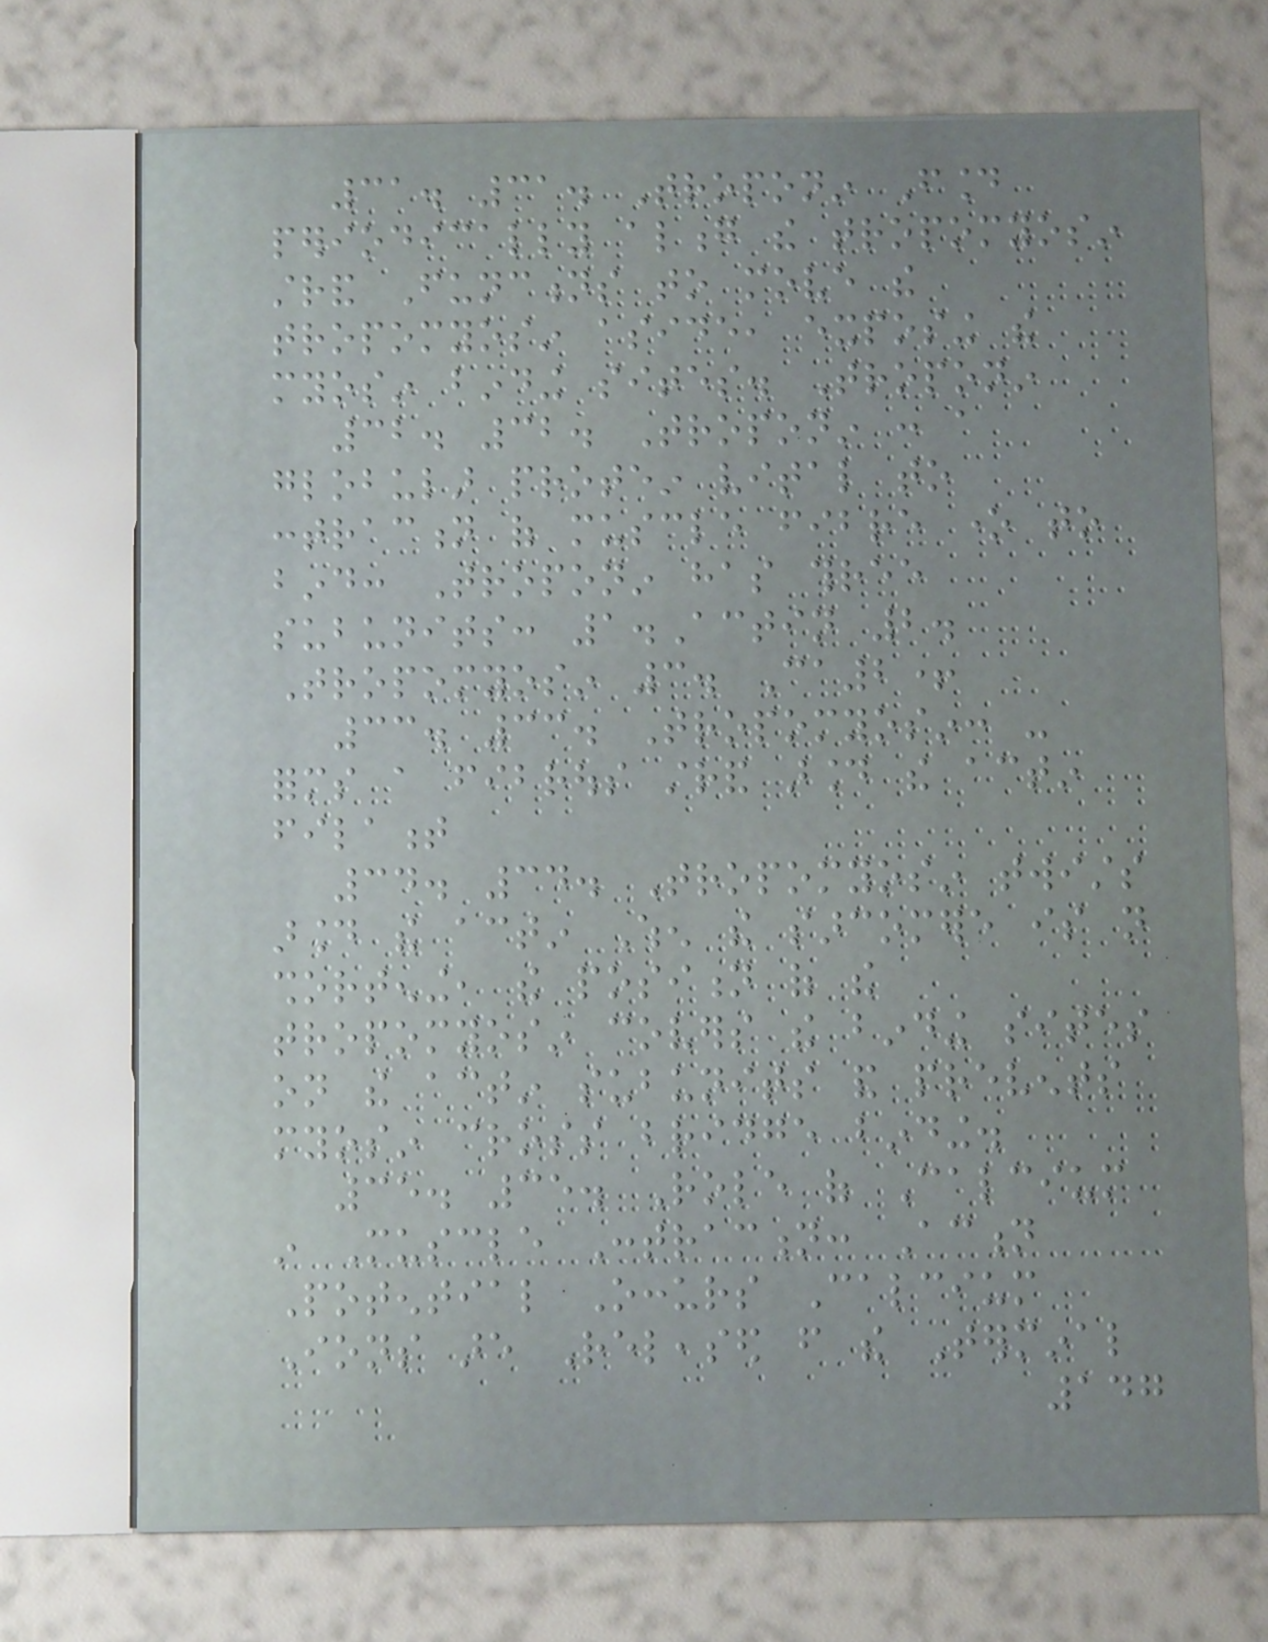31. 31. Troponin Found
periodically along the tropomyosin
strand Functions to move the
tropomyosin aside, exposing the
myosin binding sites. Troponin
32. 32. Troponin : a
globular protein vital to
contraction of muscle fibre one to
bind: Troponin has three
subunits: 1.Actin 2.
Tropomyosin 3. Ca2+
33. 33. Tropomyosin: -
forms a fibrous strand around the actin
filament
34. 34. Tropomyosin twists
around the actin When the sarcomere is not
shortening, the position of the
tropomyosin covers the binding sites
on the actin subunits and prevents
myosin cross bridge binding.
35. 35. Role of Calcium
in Muscle Contraction: Action
Potential Occurs Calcium
Ions are Released from the Terminal
147
